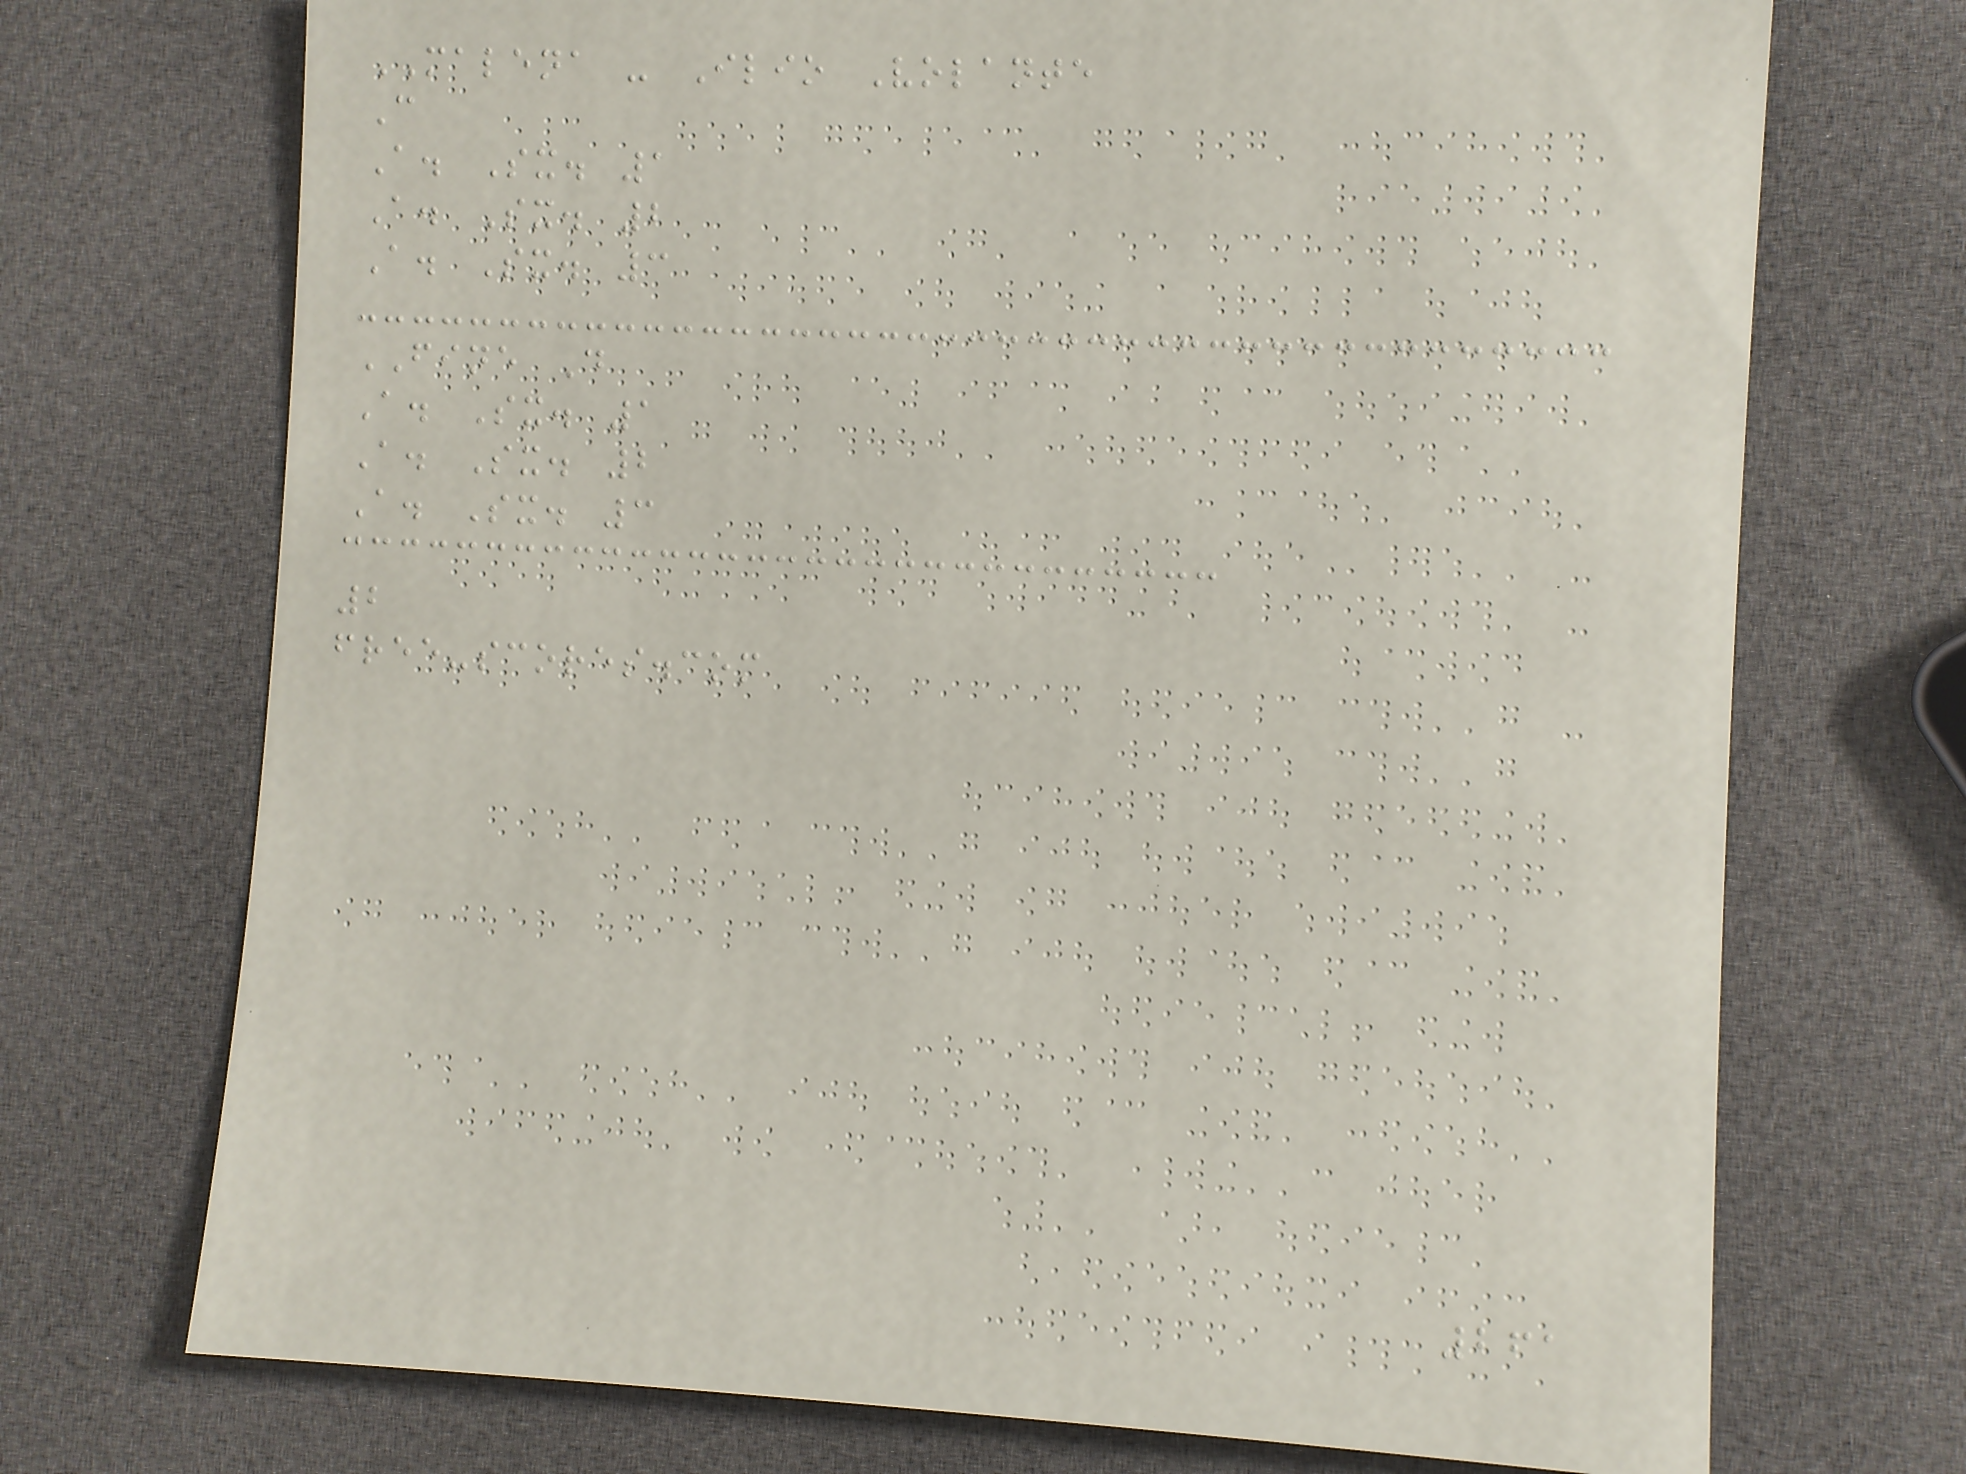MALENA - Ilio Volante
C
A. Sx. 1
A. Sx. 2
A. Sx. 3
FINE D
A. Sx. 1
A. Sx. 2
A. Sx. 3
2
free-scores.com
261
